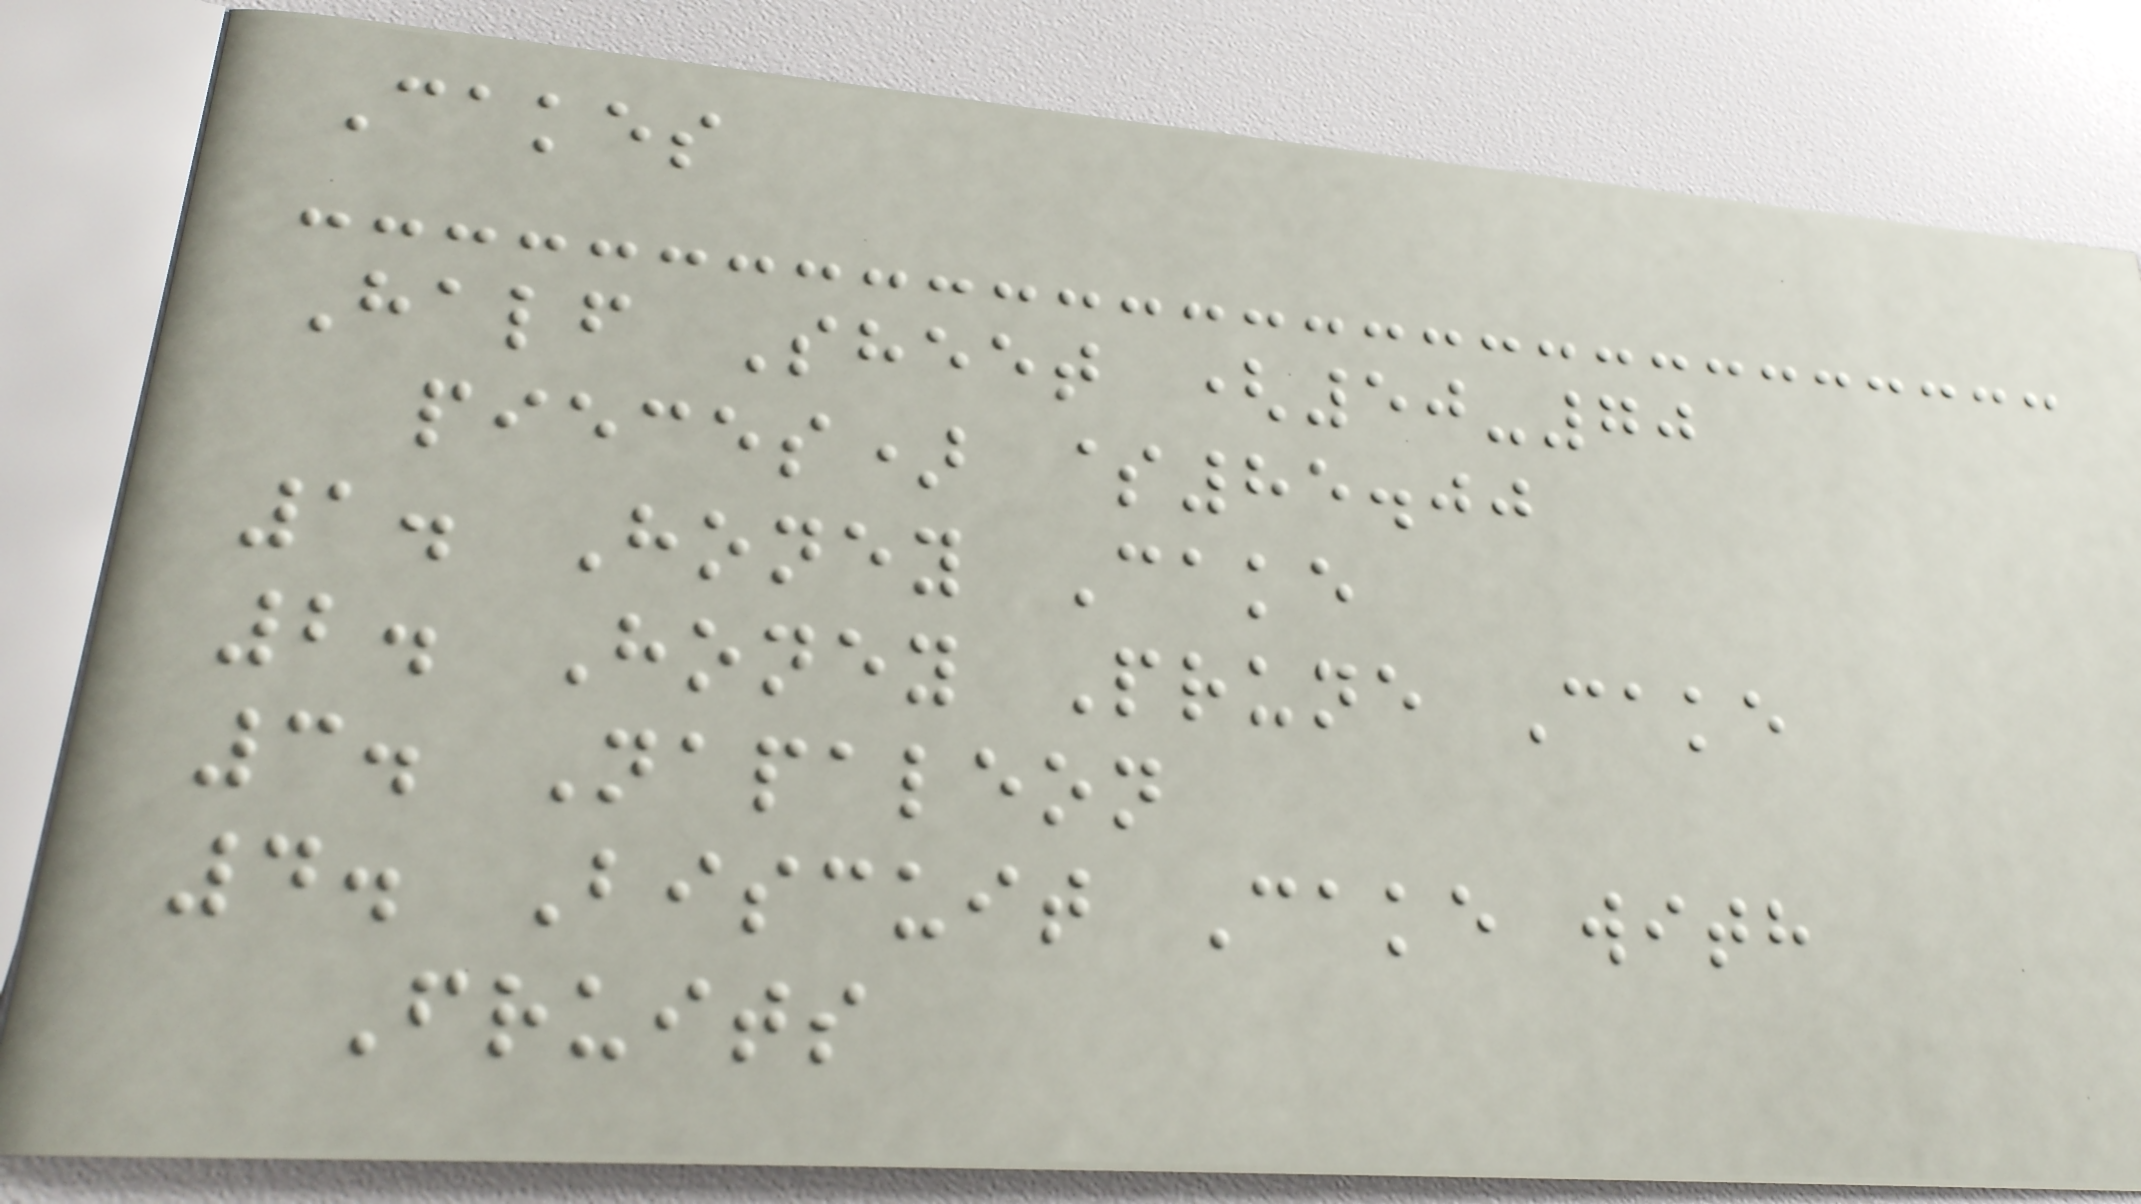Cakes
Half Sheet (50-70
pieces) $85.00
1. Honey Cake
2. Honey Prune Cake
3. Napaleon
4. Biscuit Cake with
Fruits
